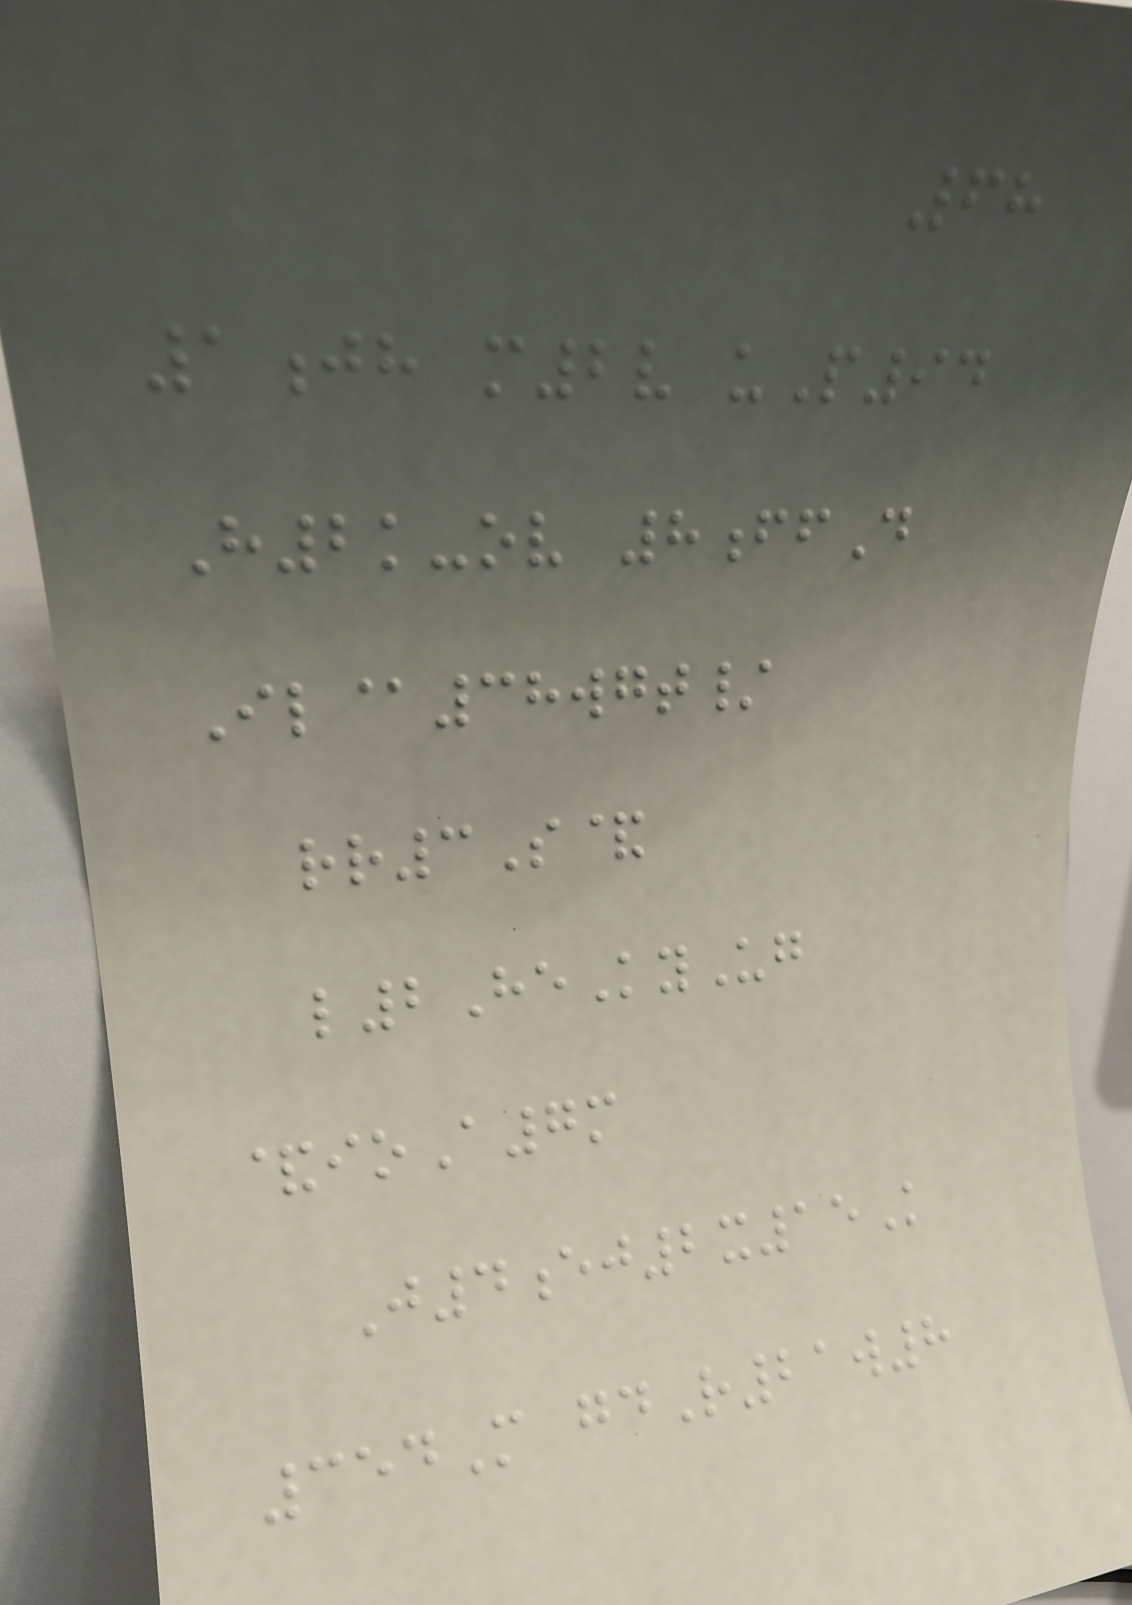68
1jh m2v uP94
H2k-ov 8ffD
Il@38wgt/
rr3S&
l2HeKyUg
&ioA7m
J4ej2x15K
354M gdR21w8
